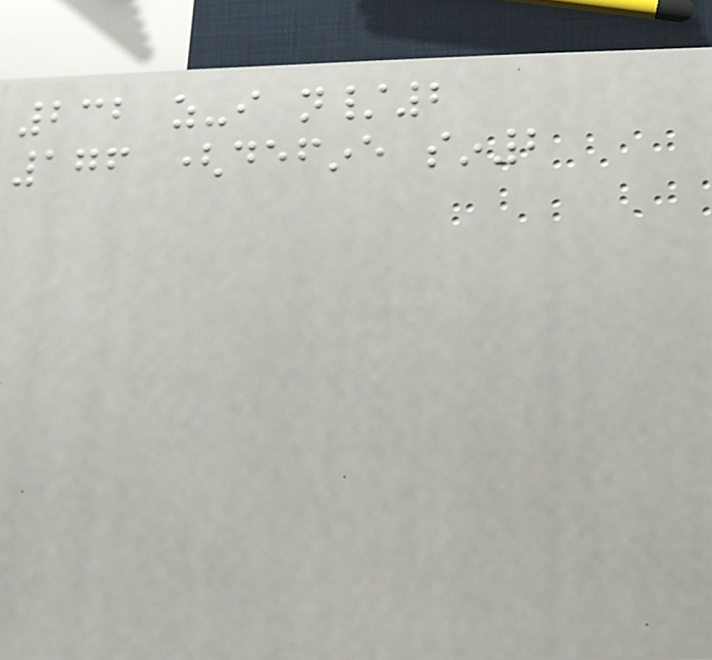232 as-i n/2
176 (define sin2
